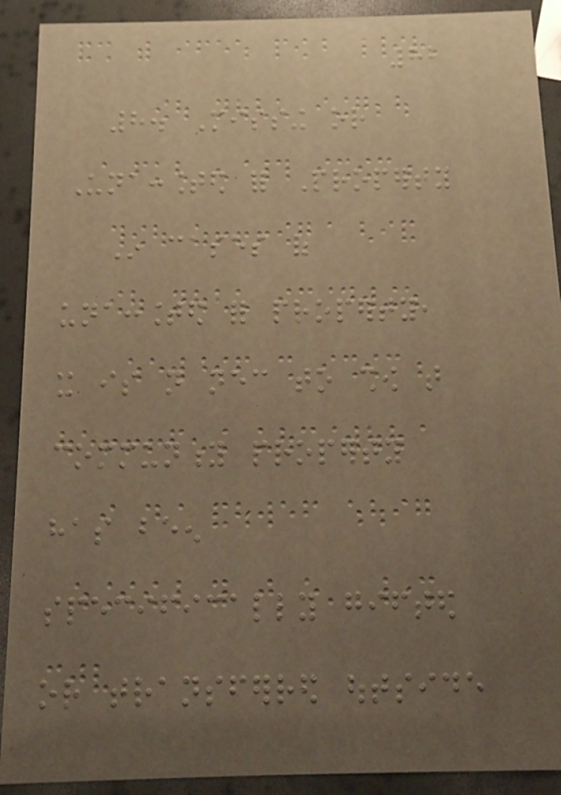82
8. Missing or
Unaccounted for Property
In cases of
unaccounted for property,
it is not necessary to show that
community property
has been
specifically gifted
or transferred outside
